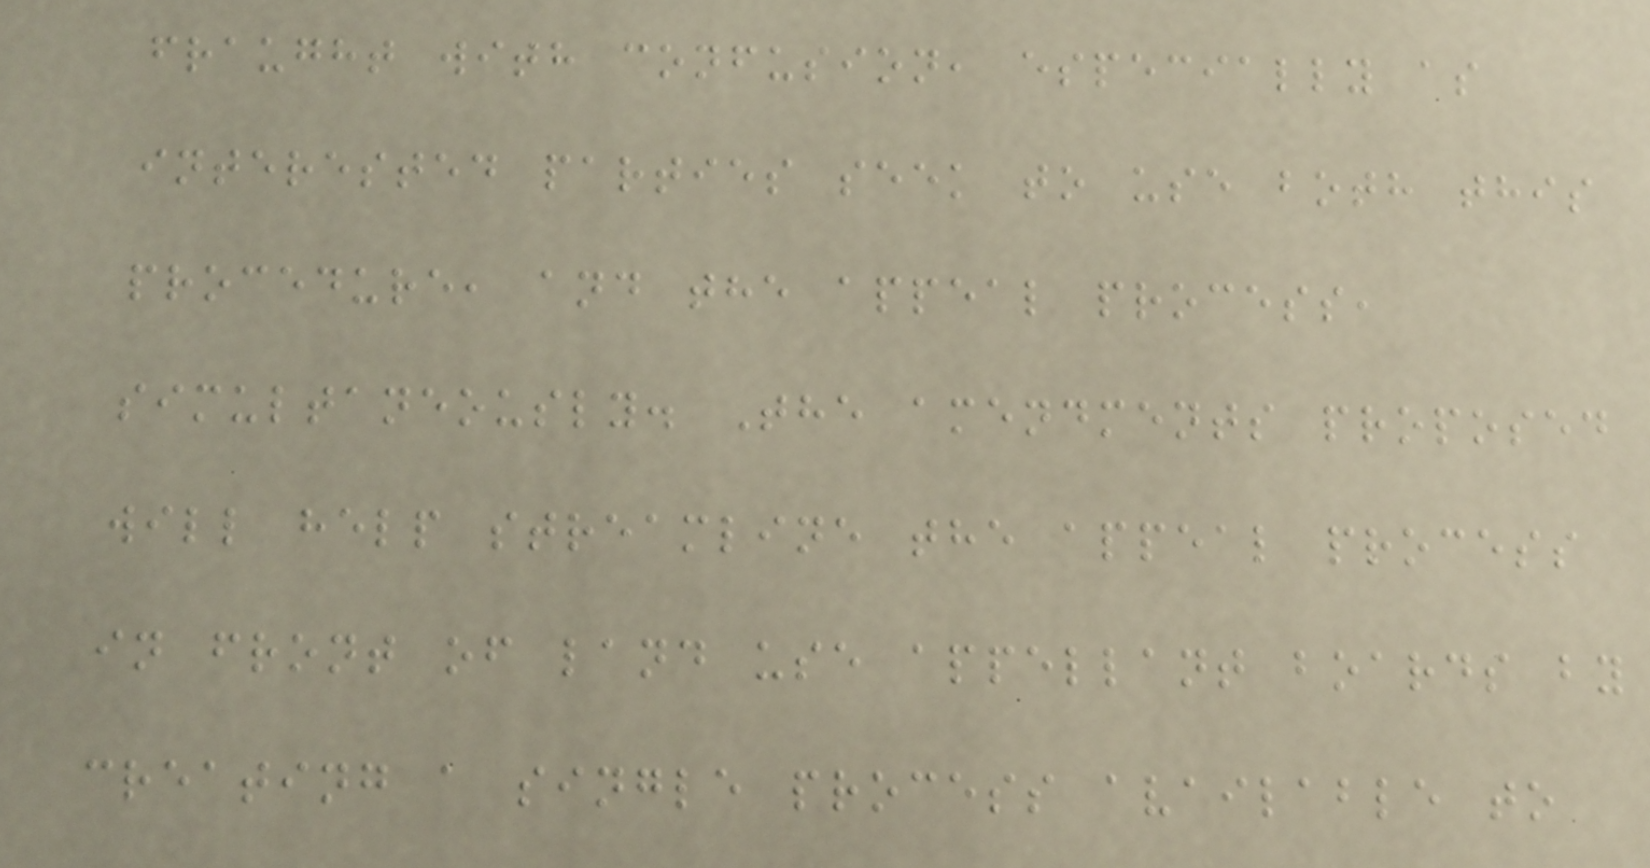fraught with confusion, especially as
interested parties seek to use both this
procedure, and the appeal process,
simultaneously. The amendments proposed
will help streamline the appeal process
in front of land use appellant boards by
creating a single process available to
